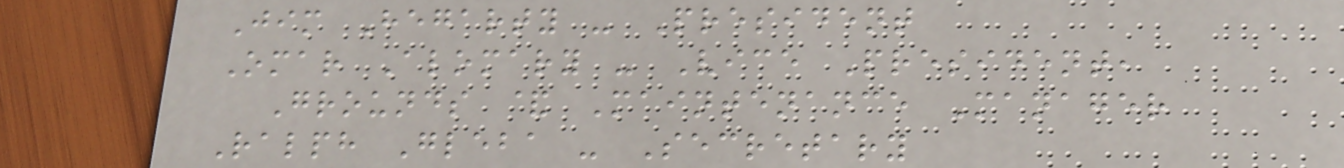Jim Hegarty - President
Omar Alomary - Vice President,
Grounds & Maintenance Manager
Ralph Gleba - Secretary
